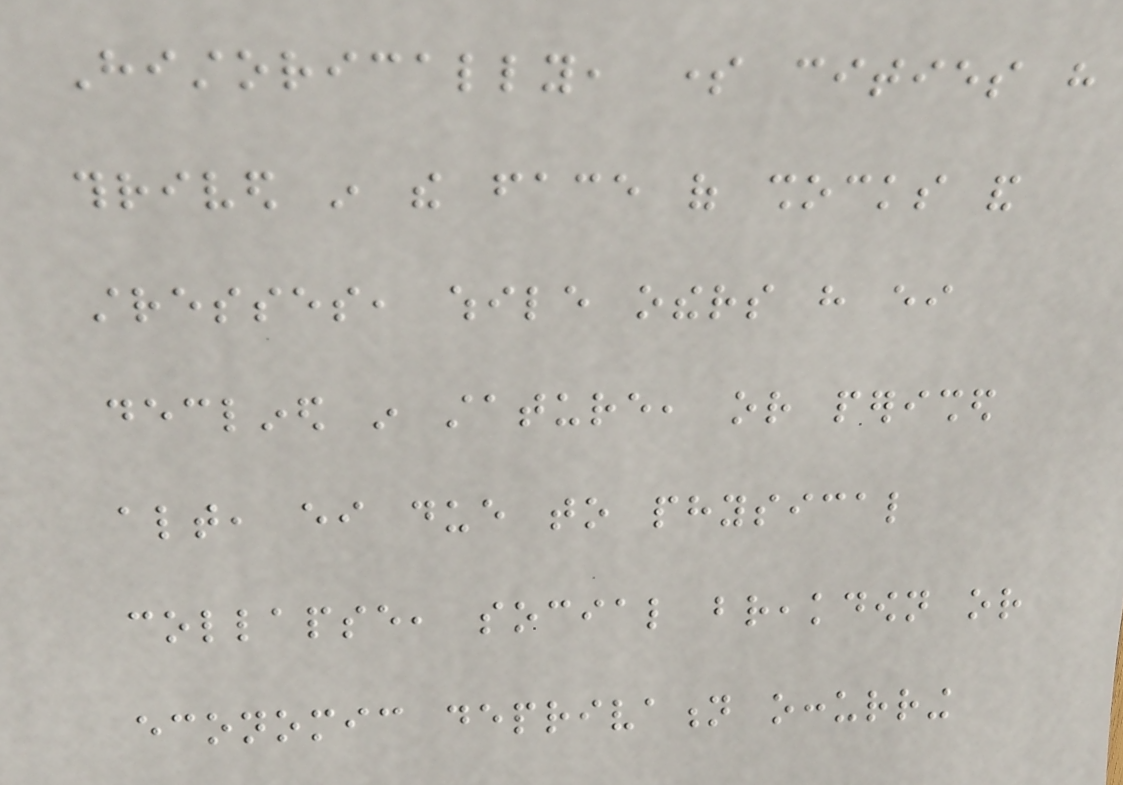Historically, some cities have
thrived in the face of shocks and
stresses, while others have either
declined in stature, or perished
altogether, either due to physical
collapse, social breakdown or
economic deprivation occurring
